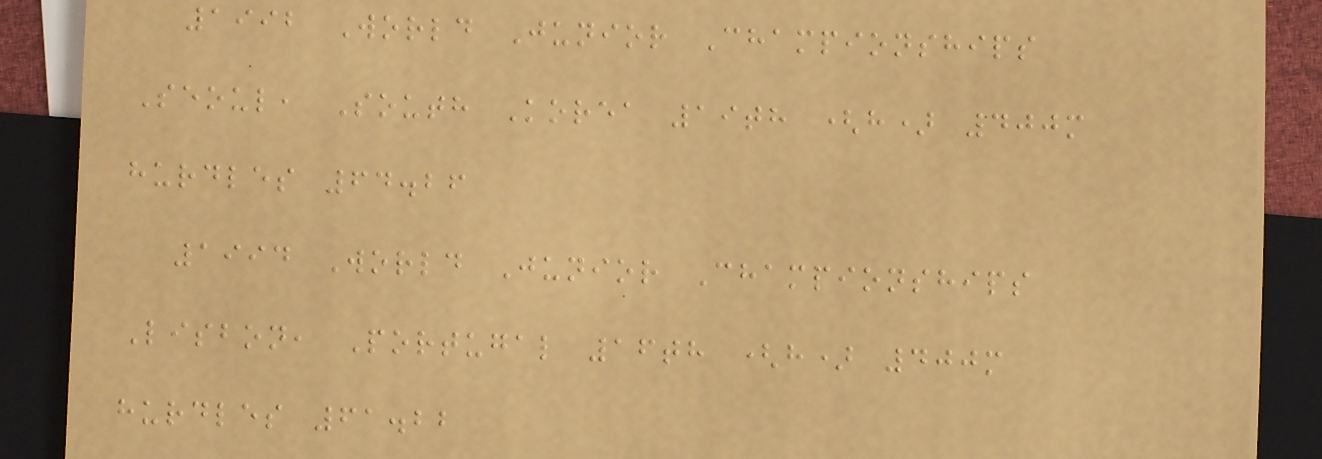1992 World Junior Championships
Seoul, South Korea 19th (h) 400m
hurdles 64.26
1994 World Junior Championships
Lisbon, Portugal 16th (h) 400m
hurdles 61.22
